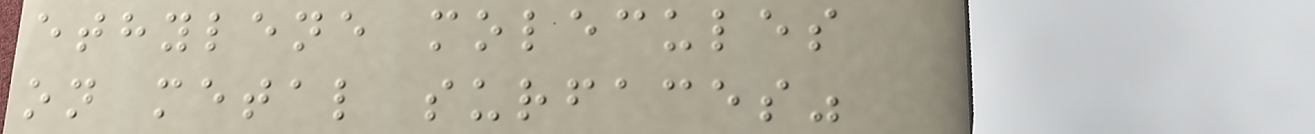ethylene molecules
on metal surfaces"
